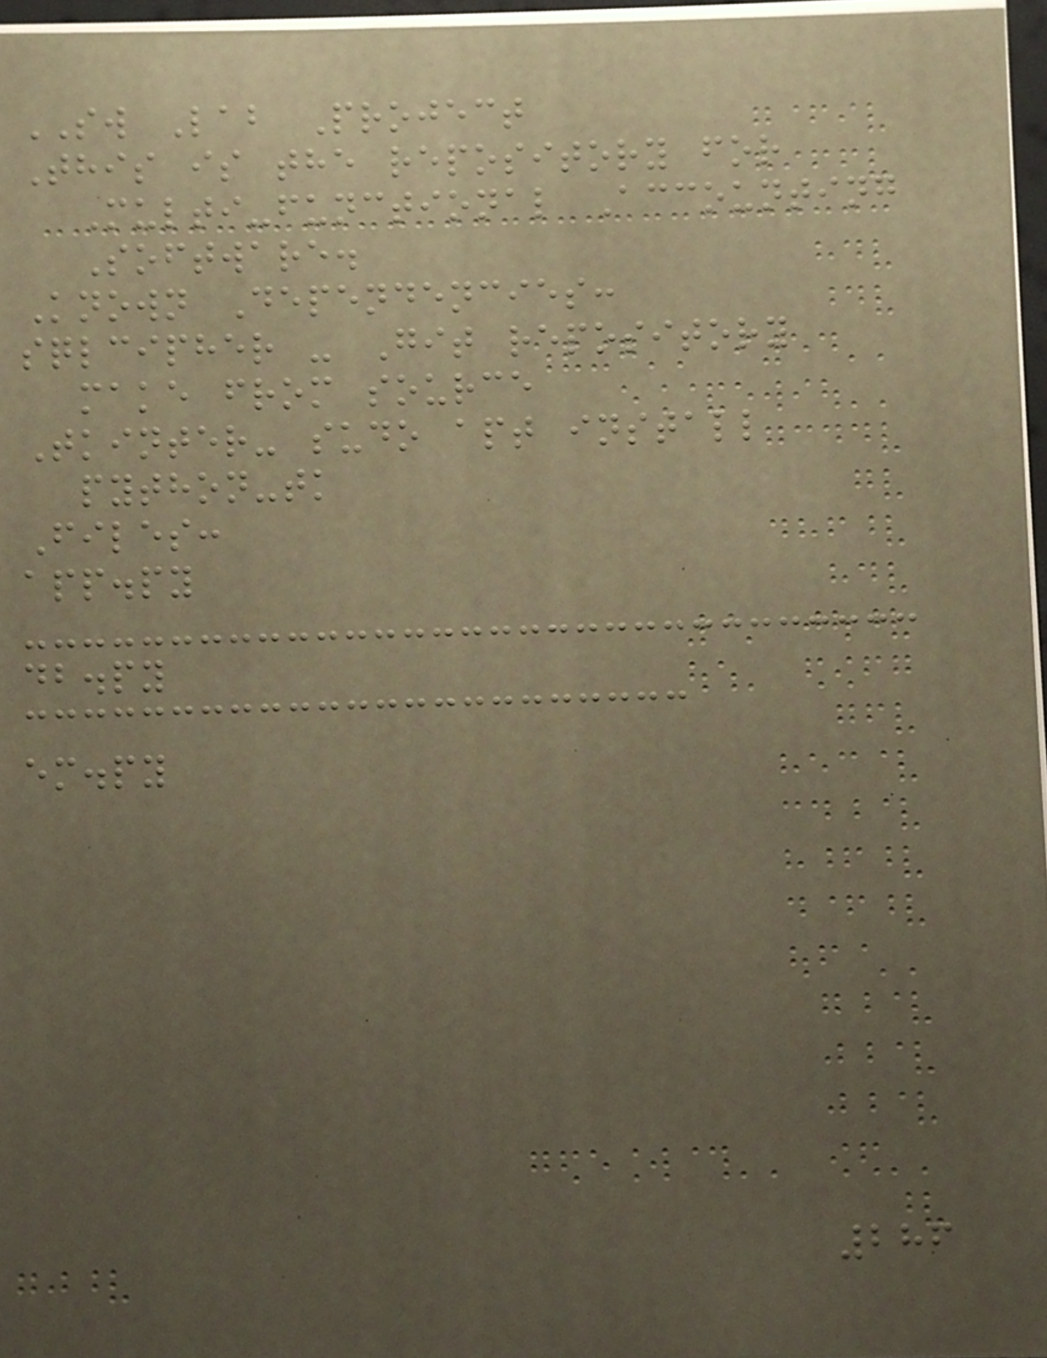SW Lab Project
This is the repository for
Multi-functional Accounting
Software.
Known Dependencies:
sqlcipher - Git repository
make from source
Tkinter- sudo apt install
python-tk
Files:
app.py
db.py
em.py
286
